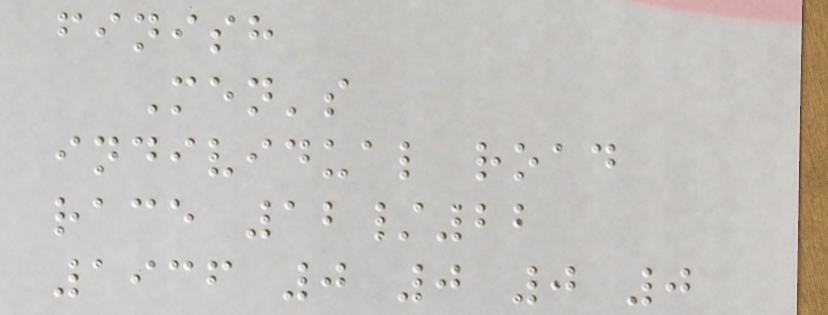finish
Men's
individual road
race 12/22
1936 0 0 0 0
